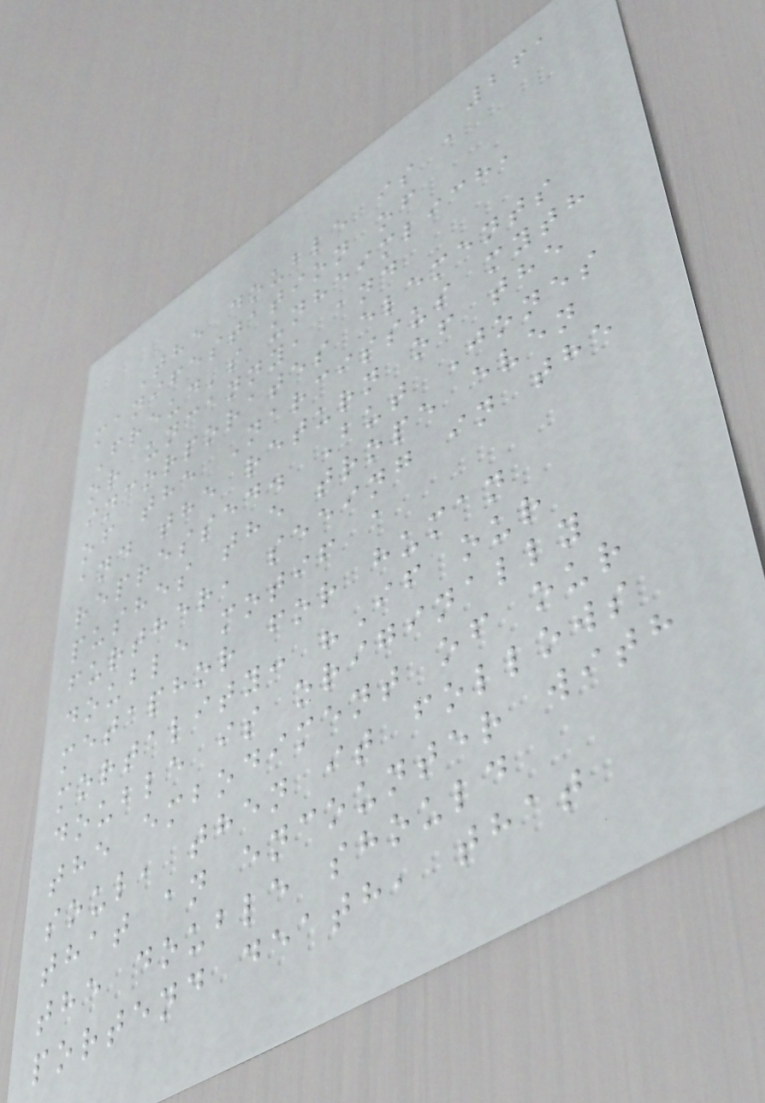261
The double is a
manifestation of
Freud's unheimlich,
or uncanny, and
incorporates elements
of the Narcissus myth
and the return of the
repressed. But Jones
pushes the trope even
further, seeing in the
double motif a
metaphor for human
mortality: "If our
double is originally
the embodiment of our
soul, then it follows
that an encounter with
the double should
portend death, that
